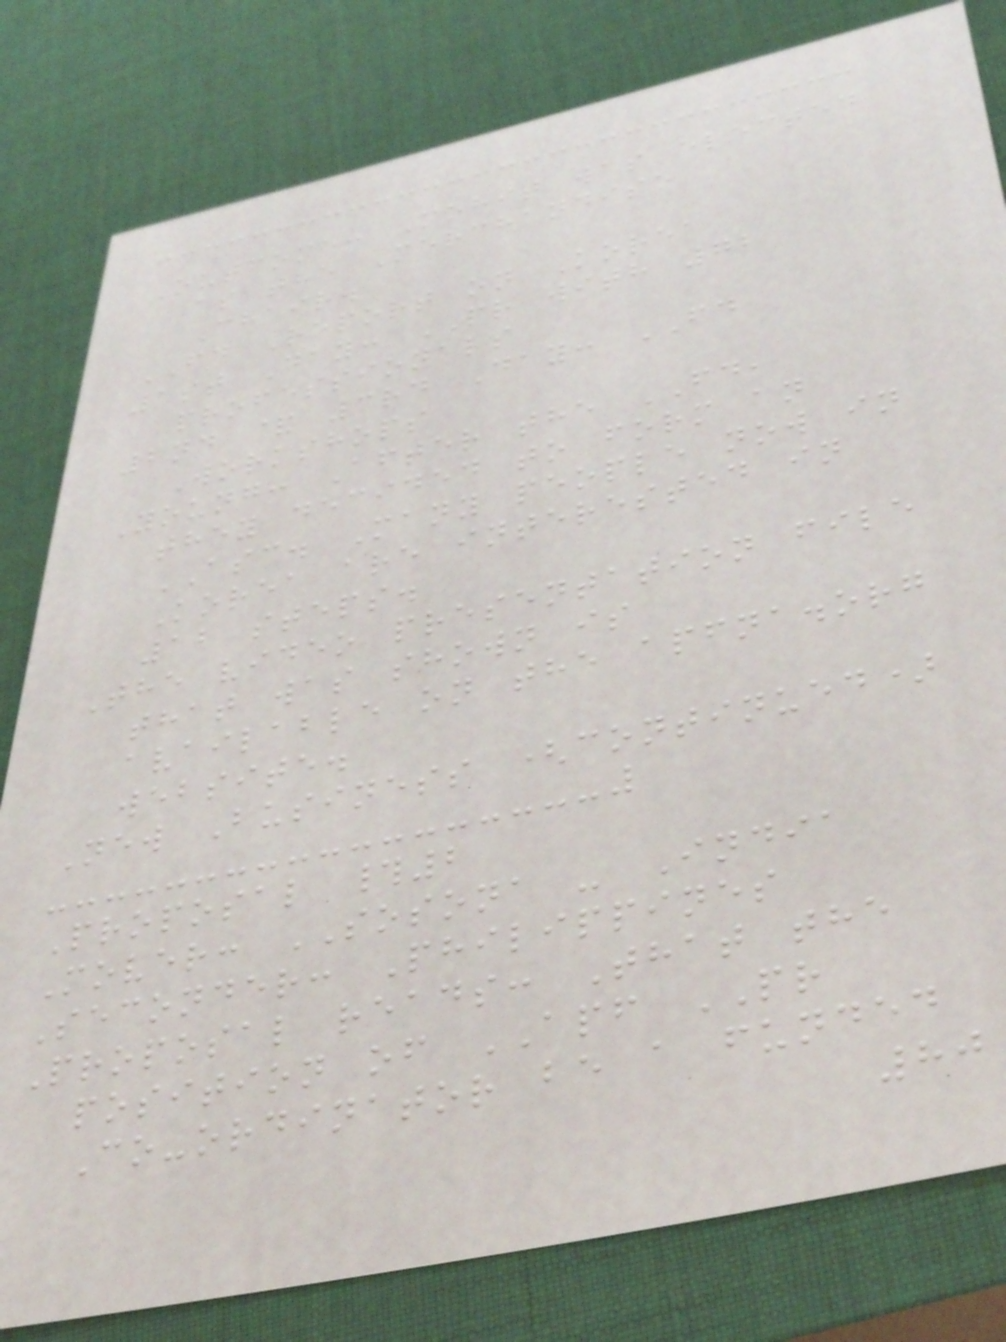Outcome: Mohit was elected
as the Merchandise
Chair.
FD Report on Korea
1st Day: PR with 72
professionals
2nd & 3rd Day: FD
Workshops
Young: After the FD,
they decided to form an
ASC. Many people now in
Korea are interested in
12 steps.
The video presentation file
that was shown is
available on the apfna.org
website.
New Business (continued)
Proposal #2
Mover: SOSONA - India
Seconder: Philippines
Proposal reads: That the
position of APF PR
Co-ordinator be a funded
80
